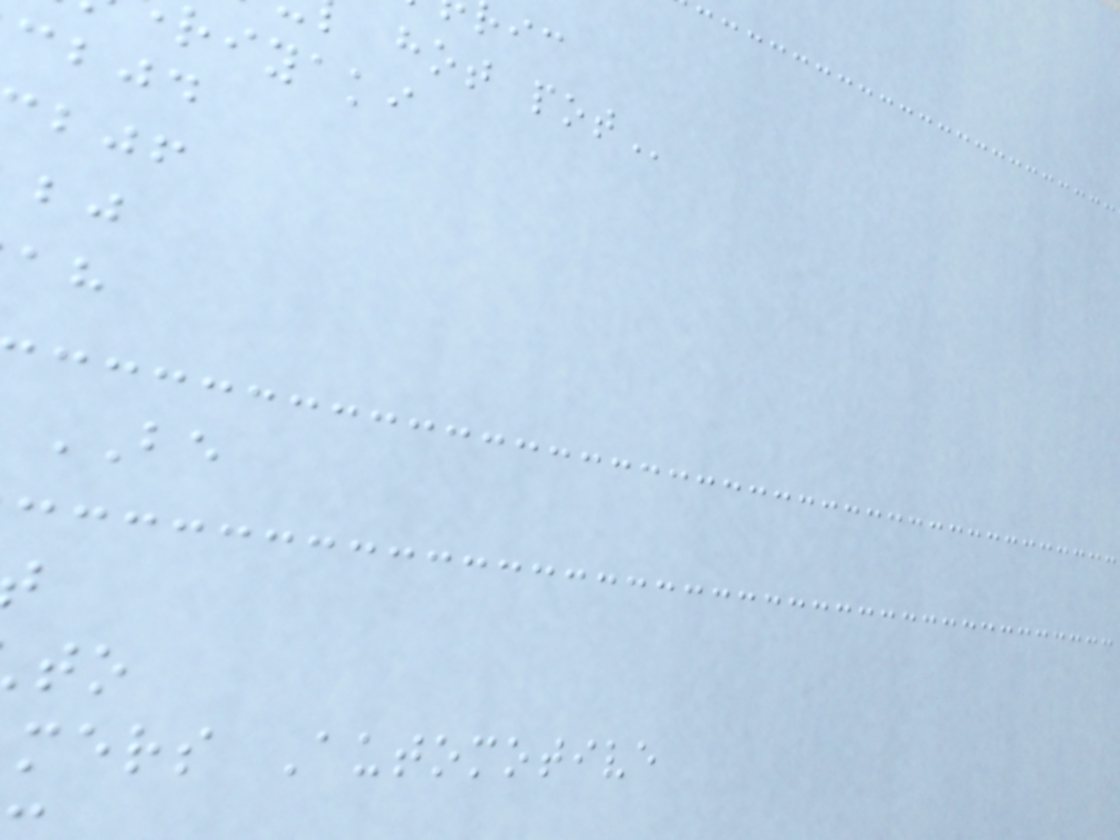riyaki
cbjd
BE
mers Automotive
